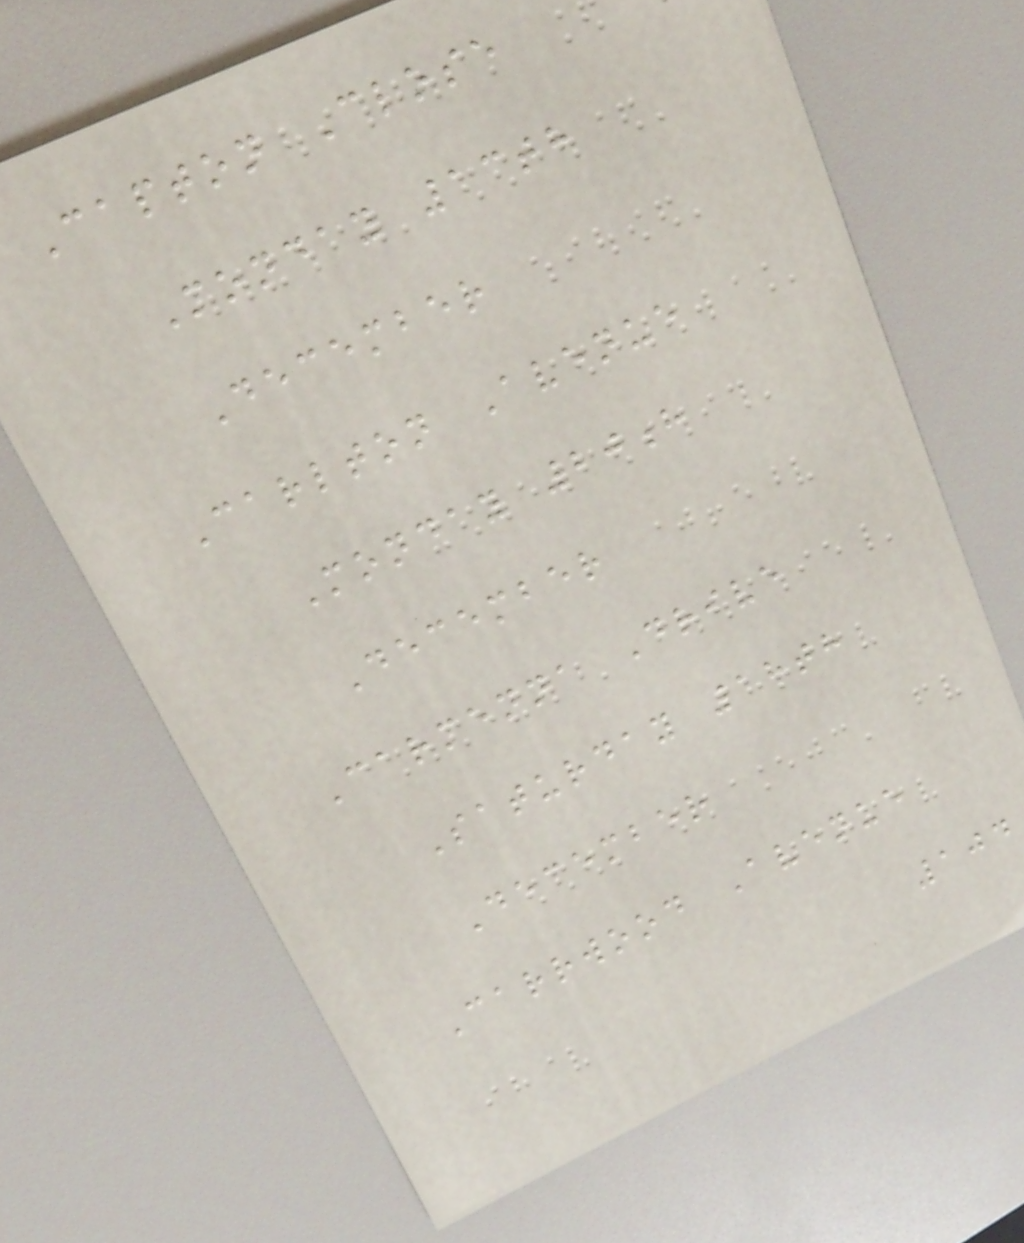Capton Close
Monday 13th
December
Carlton Avenue
Monday 20h
December
Carmenna Drive
Saturday 18th
December
Carrwood Avenue
104
